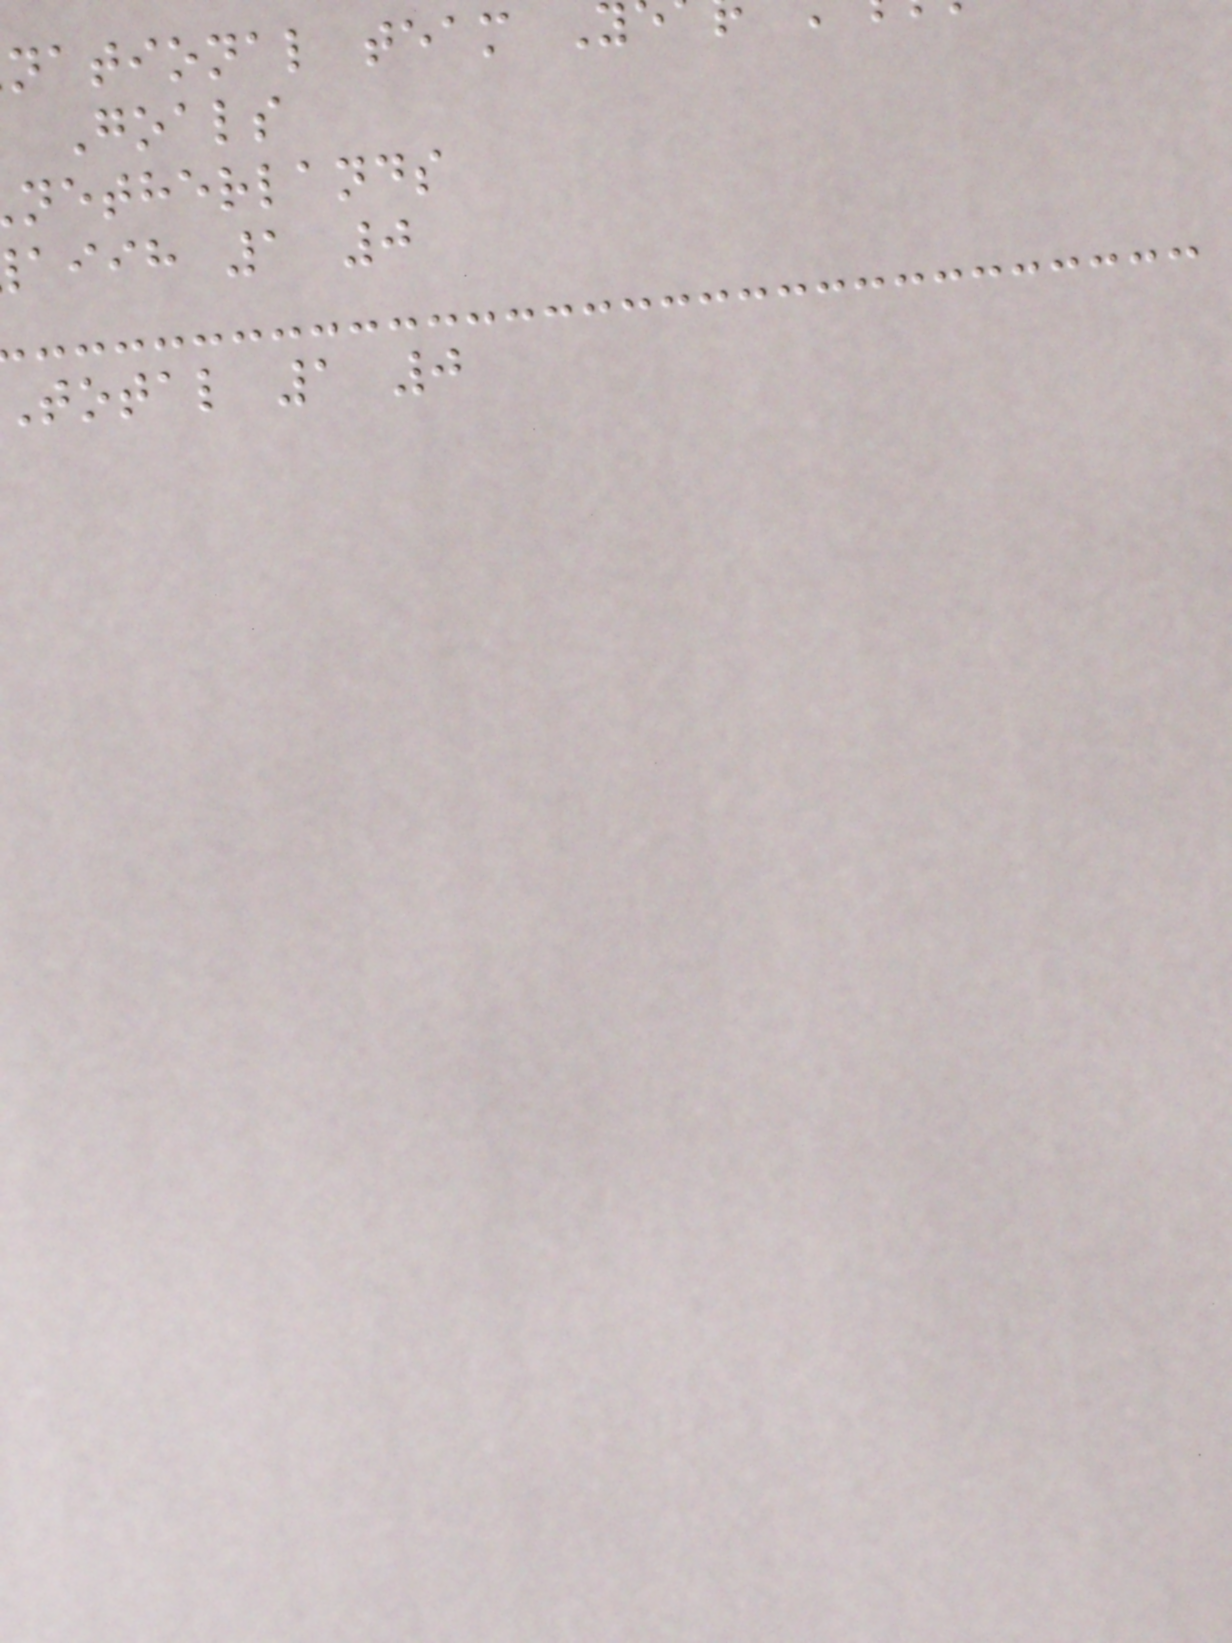national team Y
Goals
netherlands
aiih 1 0
total 1 0
